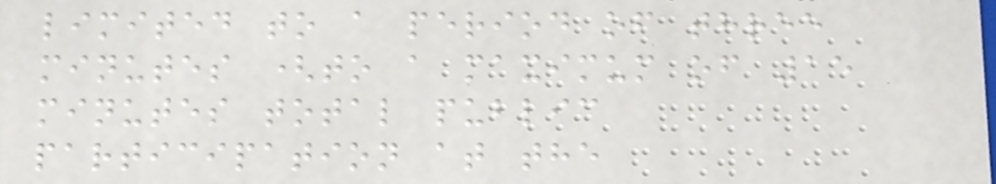limited to a period of three
minutes (to a maximum of 15
minutes total public
participation at the
